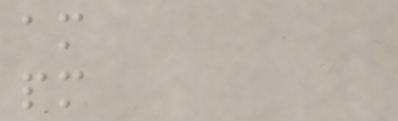am
pm
